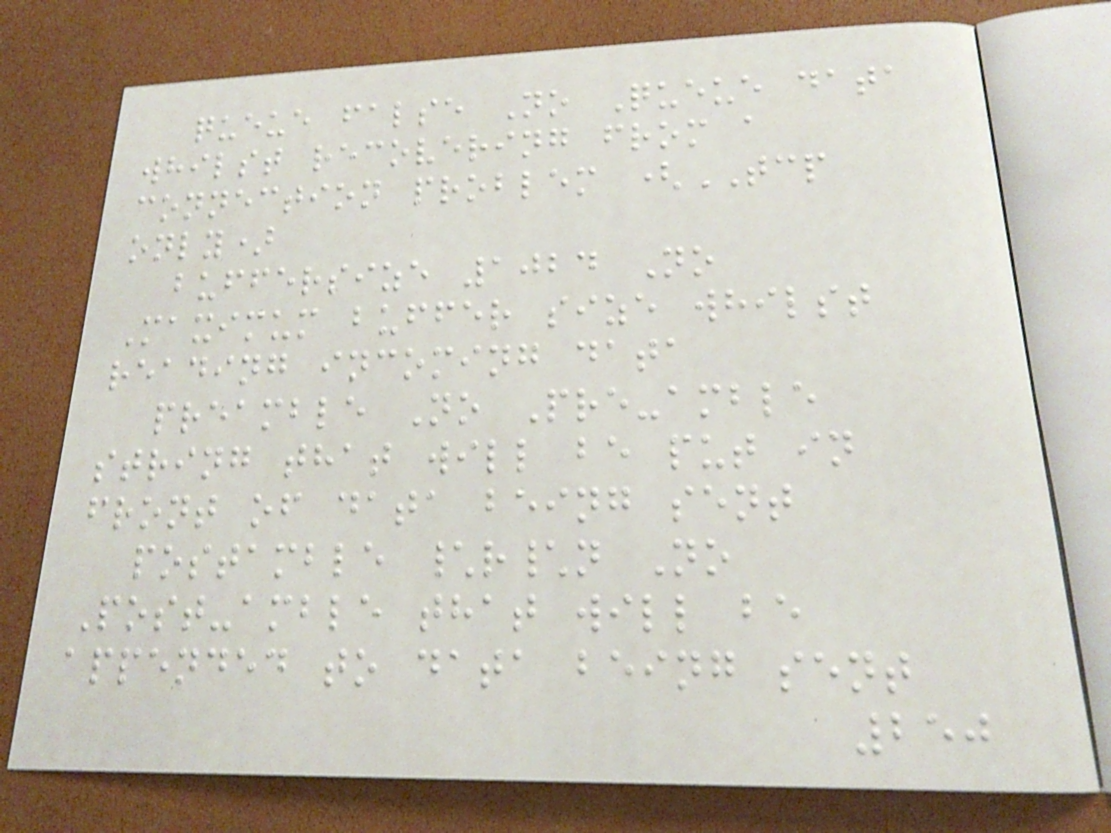queue false No Queue data
whilst recovering from a
connection problem (TCP
only)
buffersize 1024 No
Maximum buffer size whilst
reading incoming data
preamble No Pre-amble
string that will be put in
front of data being sent
postamble \r\n No
Post-amble that will be
appended to data being sent
250
